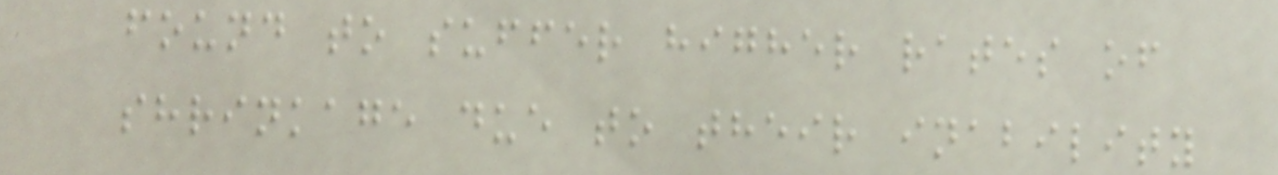found to suffer higher rates of
shrinkage due to their inability
